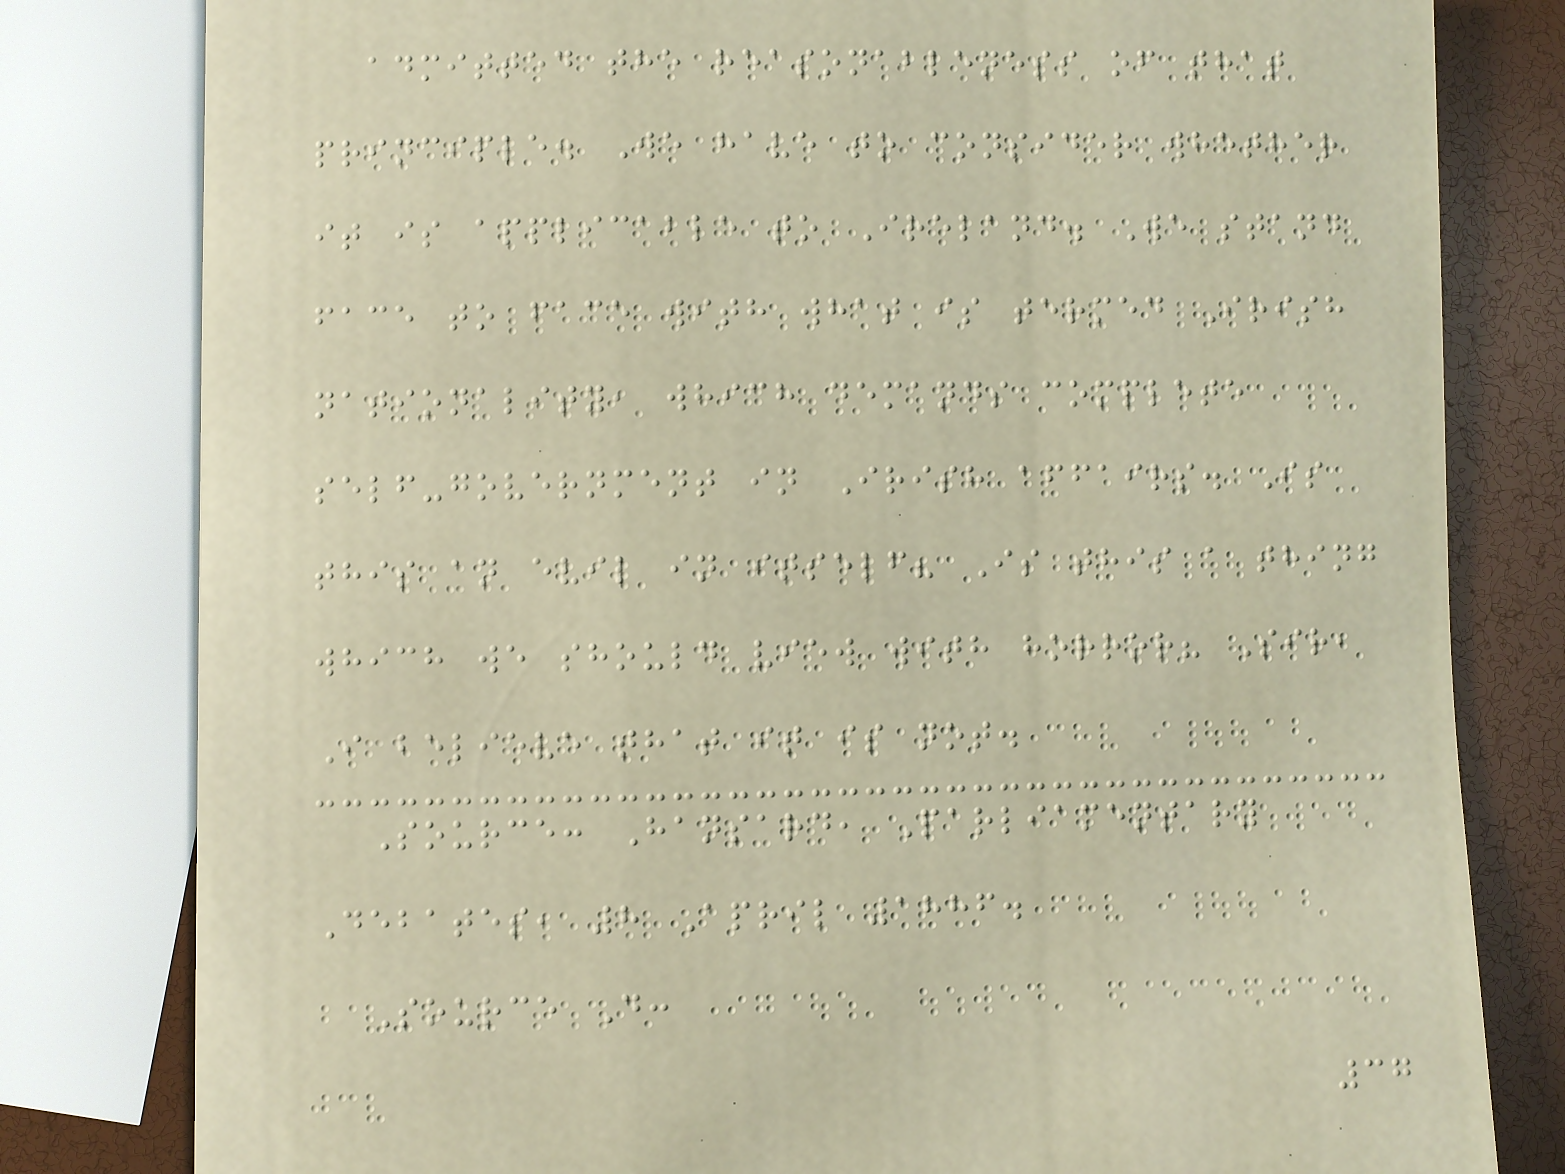admitted the reasonableness of that
principle. We have to consider whether
it is applicable to Ireland. We stand
face to face with what is termed Irish
nationality, which demands complete
self-government in Irish affairs. Is
this an evil in itself? Is this a thing
which we should view with horror? Sir,
I believe that it is not.
Source: Hansard, Parliamentary
Debates, 8 April 1886.
Source D:
37
